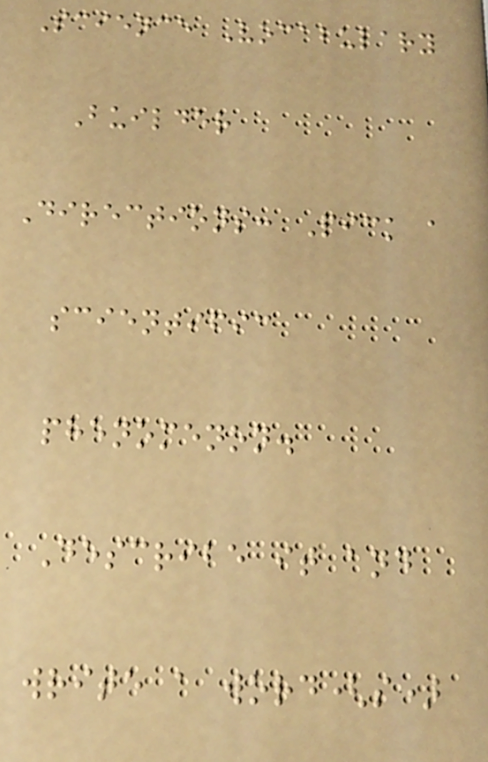Science Vocabulary
Builder
Directions: Pick a
scientific
phenomenon.
Describe it and
write a word(s)
